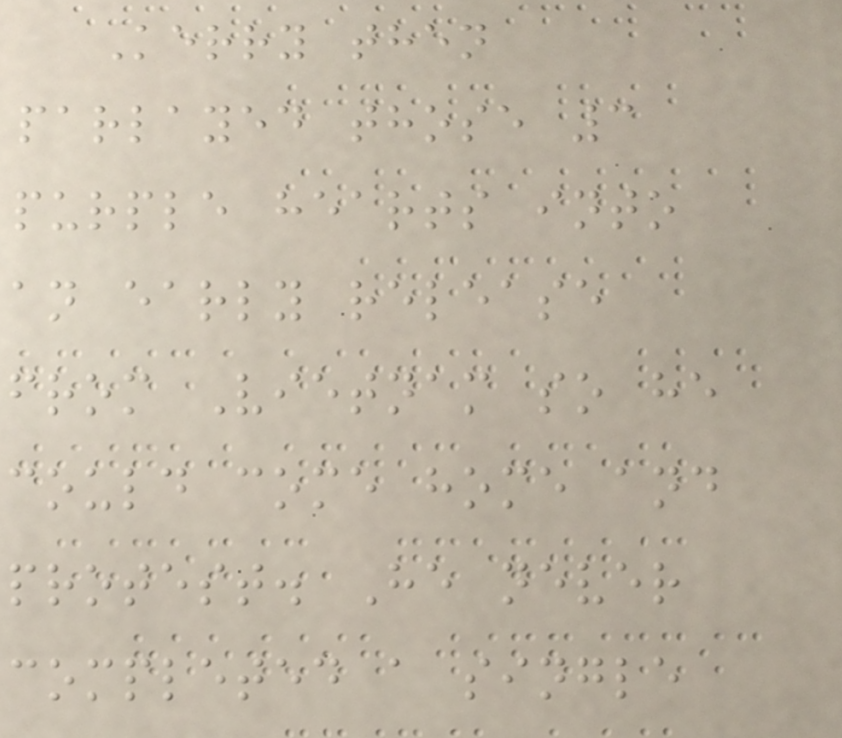Kerry then
parlayed those 3
purple hearts into
an early release
from Vietnam so he
could come home and
protest. He never
completed a single
